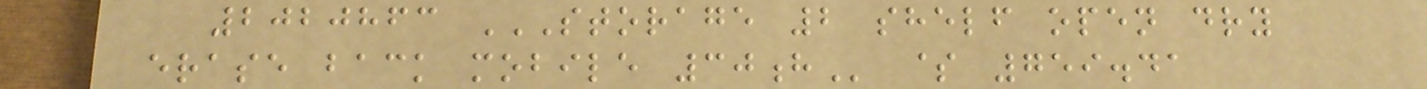2020863 STORAGE 2 SHELF OPEN DRY
ERASE BACK MOBILE 30H $ 759.41
